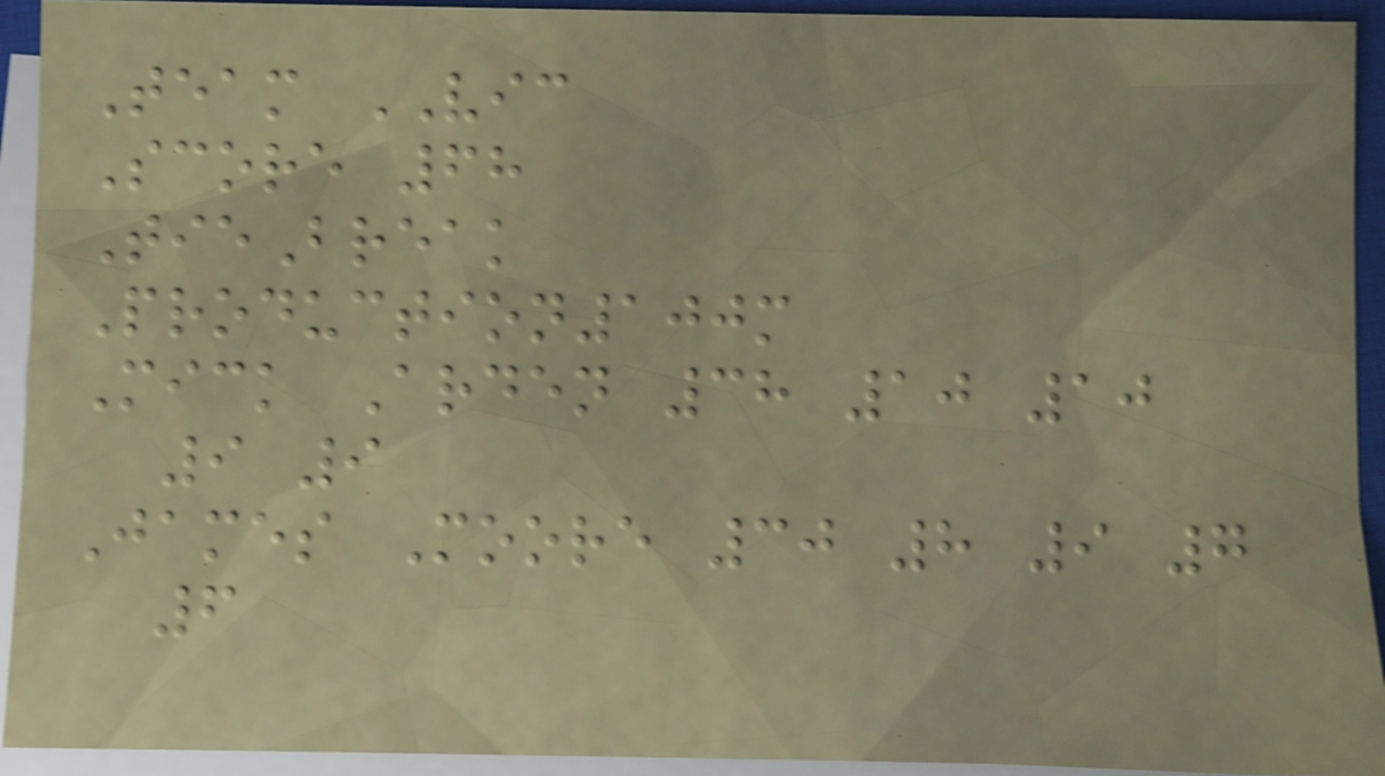Team VIC
Score 68
TieBreak
Production100m
Mick Arden 38 10 10
9 9
James Moore 30 8 9 7
6
